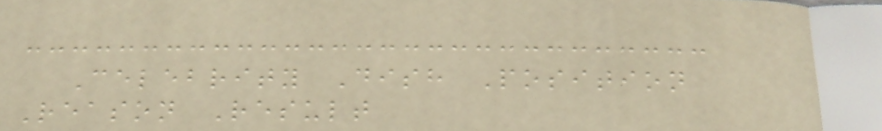Celebrity Dish Position
Reason Result
